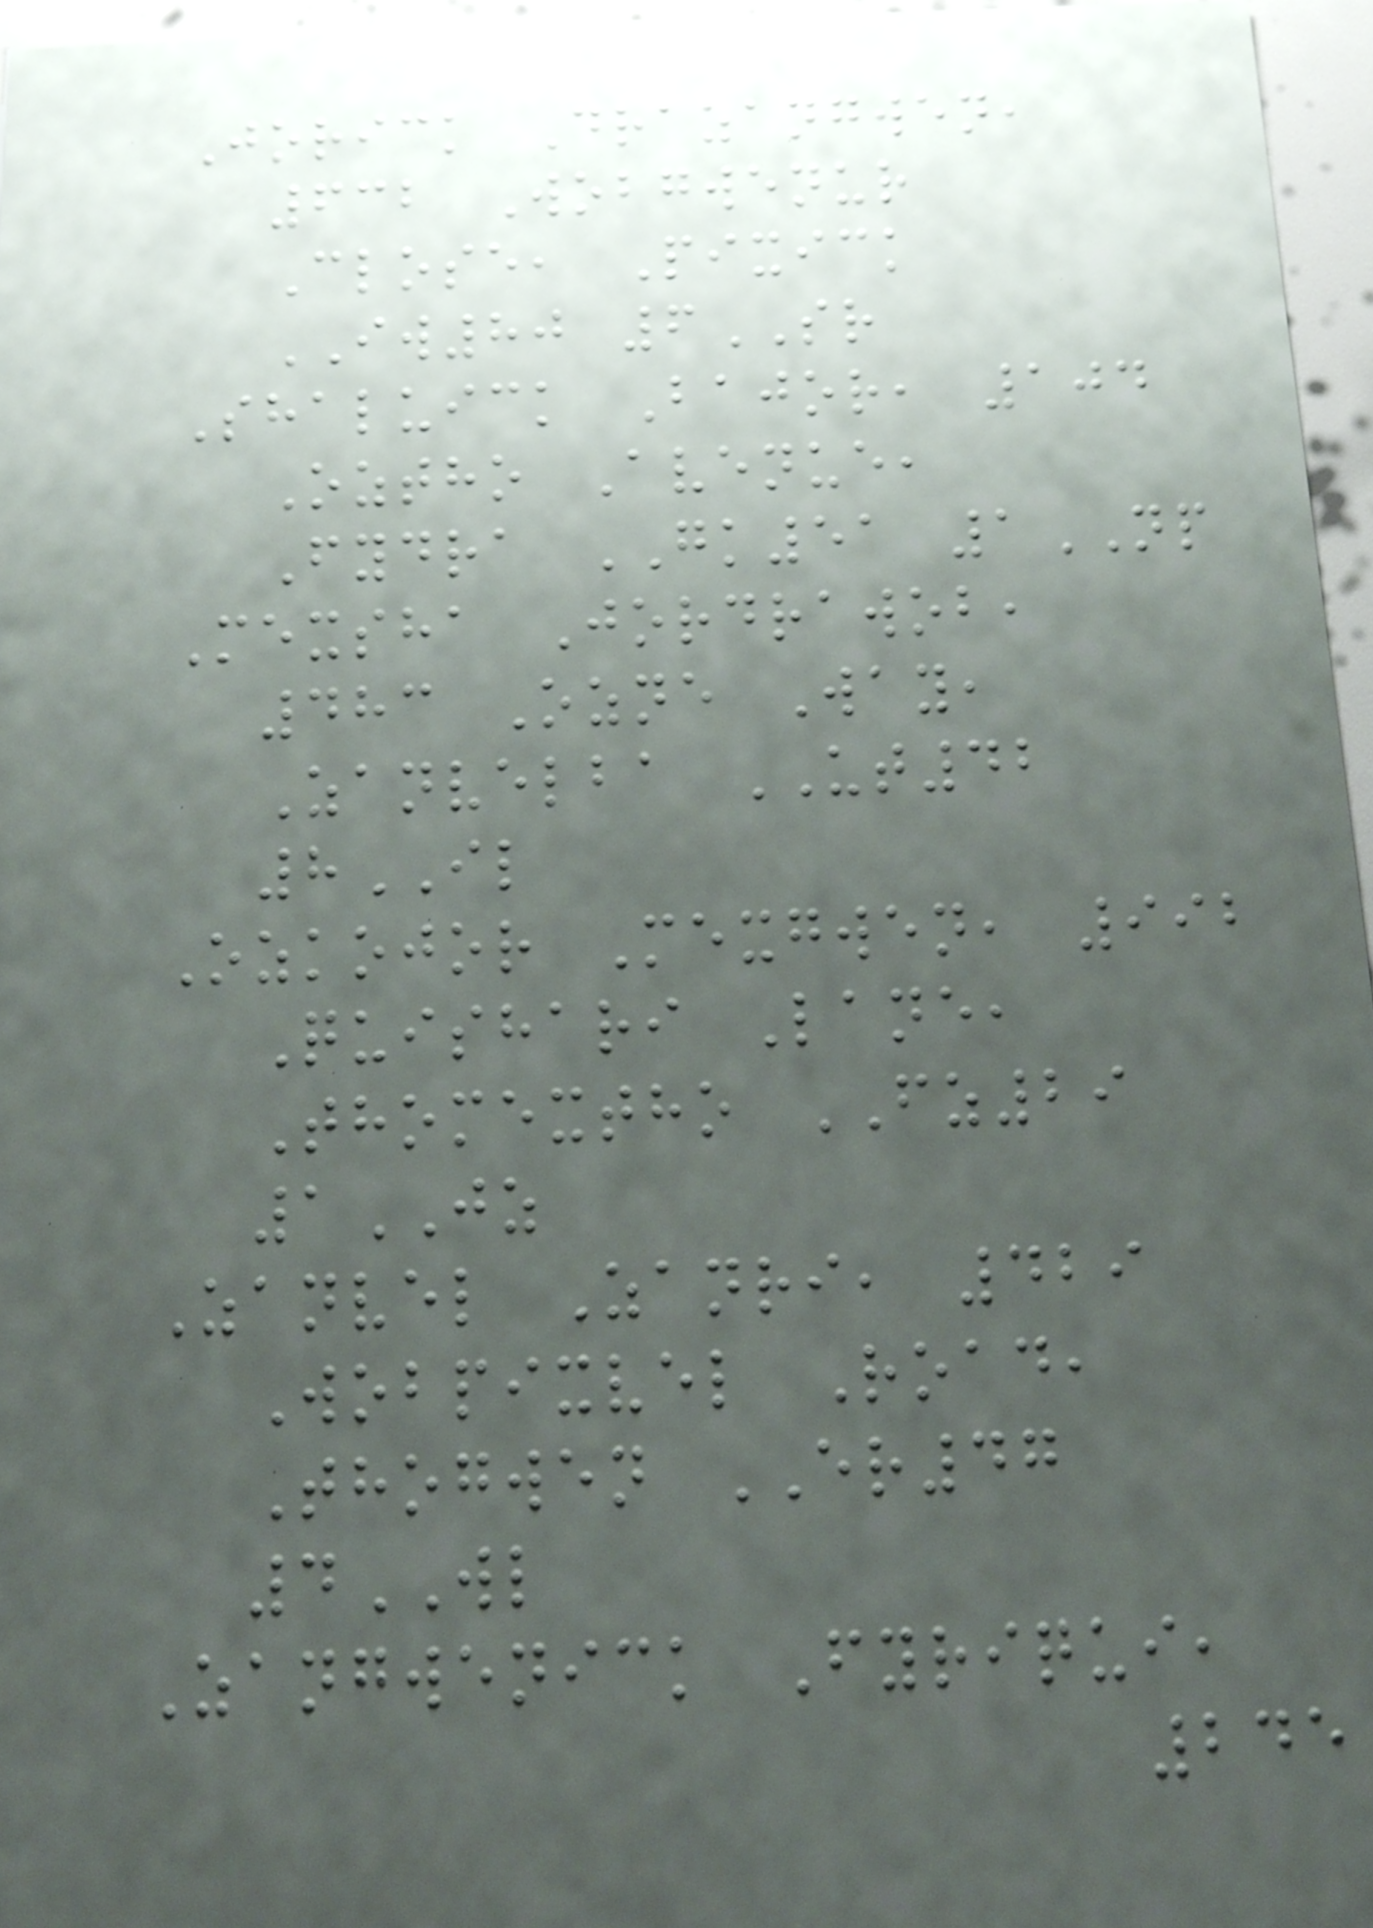Jorick Drazangwen,
632 Wobgwenur
Close, Pixick
IW80 6SR
Shaluick Bajor, 104
Oztho Avenue,
Fydra GK51 1NP
Mexsha Jordrawob,
483 Ozne Way,
Zanvelba UT42
8IL
Ozkojor Mexgwen, 992
Quishari Lane,
Thomextho FZ29
1JZ
Zanvel Zanri, 429
Wobpixvel Road,
Thogwen ER47
4WL
Zangwenick Fyriqui,
245
